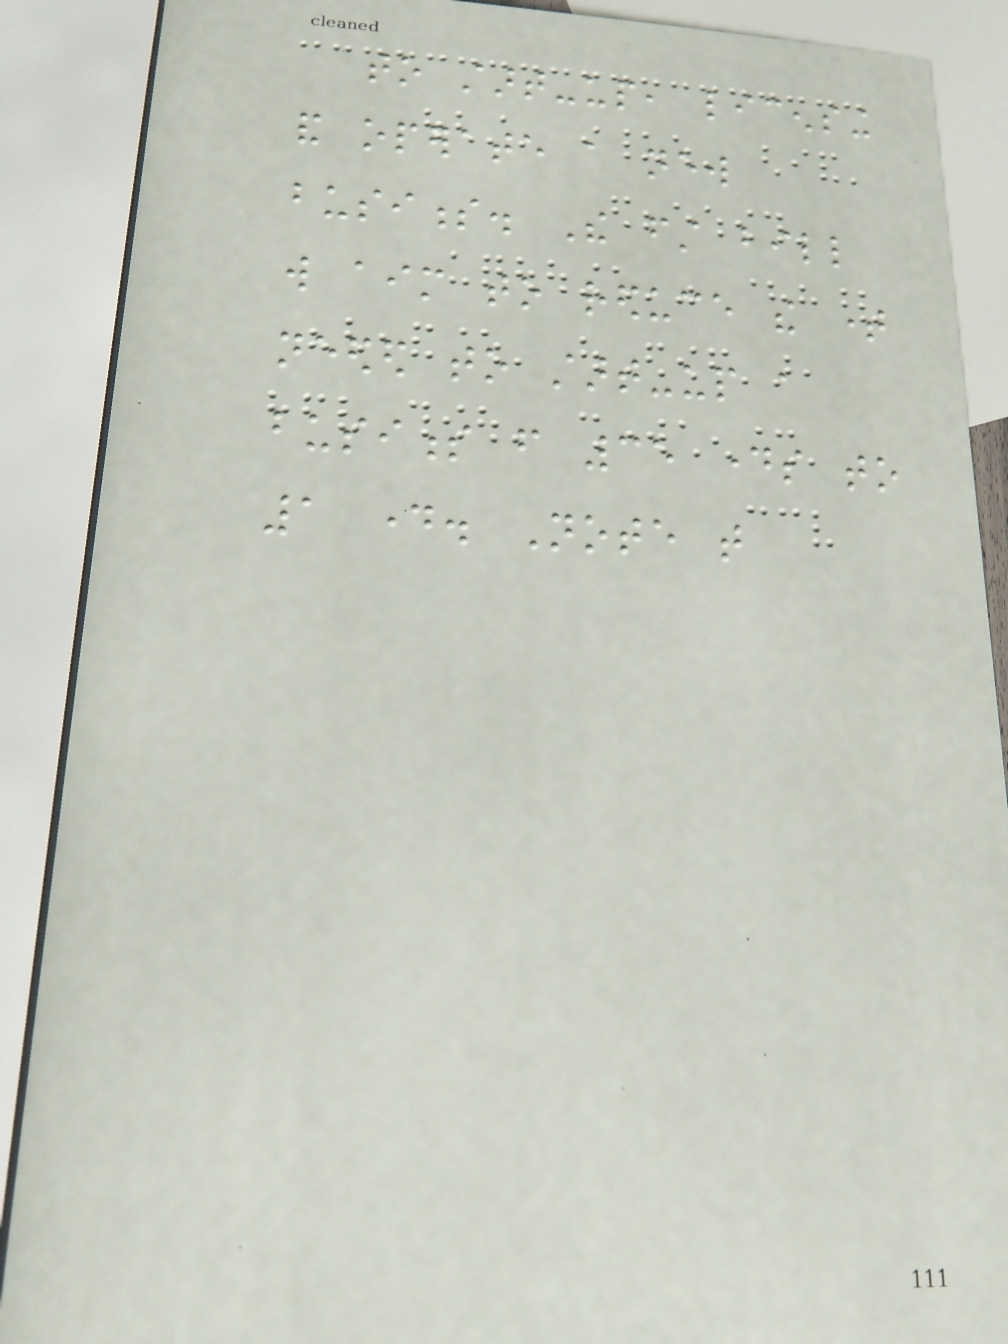to start-up, licensing
and operate a new
business. The first bill
will aim to reduce the time
needed to start-up a
business from 35 days to
1 day. Note that
